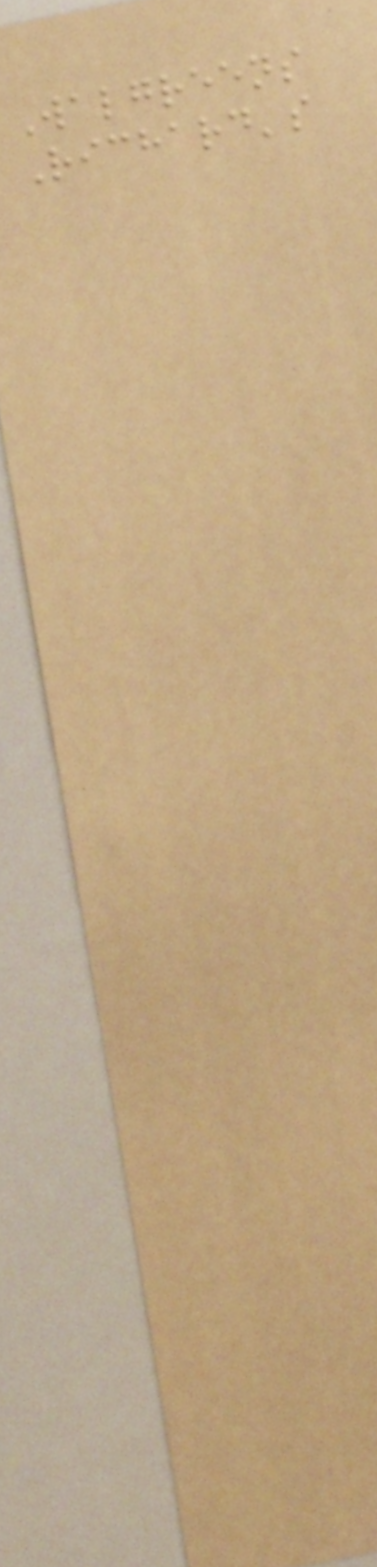Walgreens
Richard's
